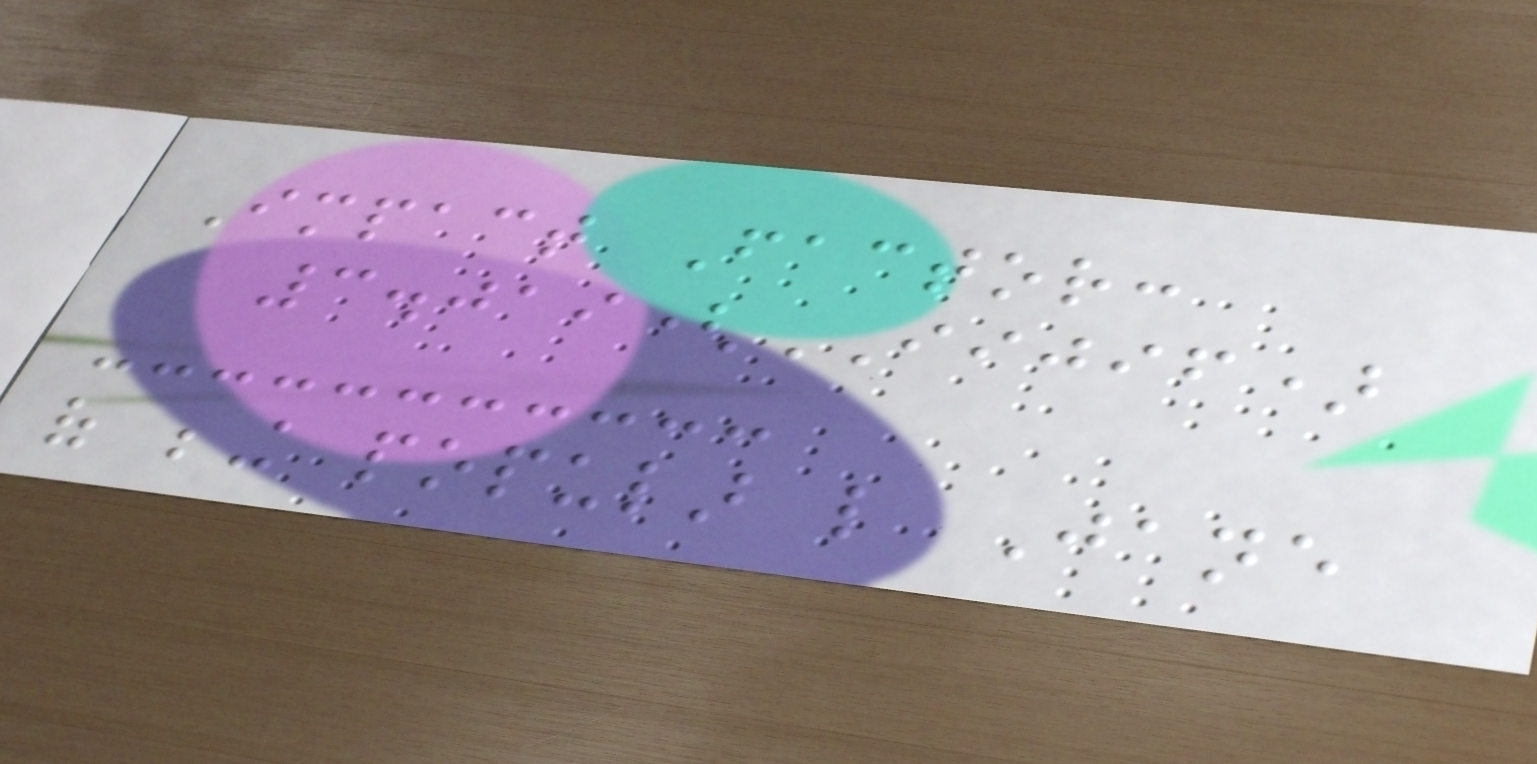Impact Factor:
3.019(IIJIF)
of being popular like Jane
